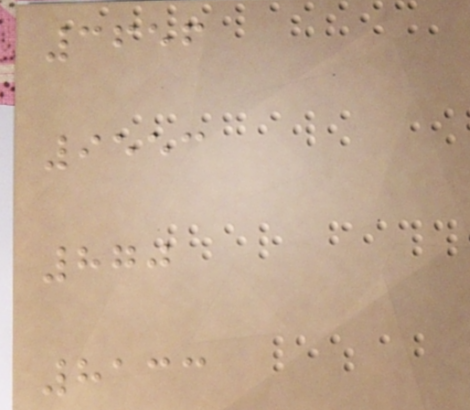3656
9553
870
8133
